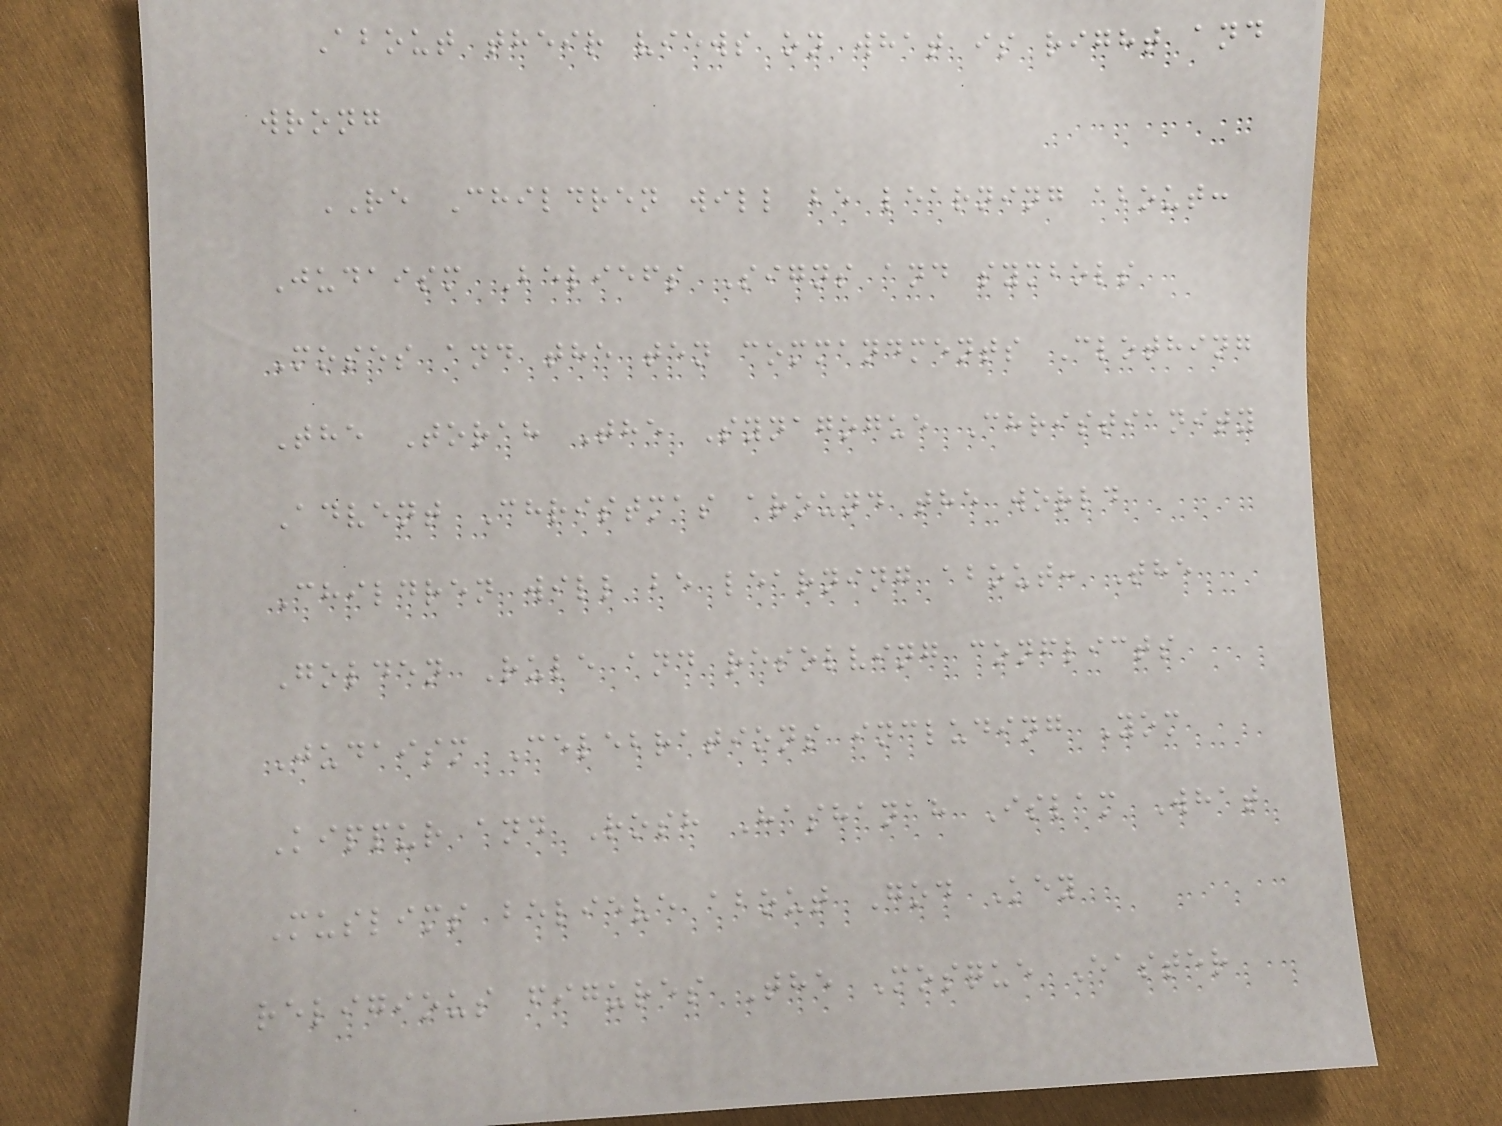About their views on what is right and
wrong
RE Children will be learning about:
Judaism Beliefs Signs and symbols
Moses and the ten commandments Clothing
The Torah The Synagogue Christianity
Advent Christmas around the world
Children will be learning about: The
Golden Rule and resolving conflicts
Judaism Celebrations including Yom
Kippur and Rosh Hashanah Islam What
Muslims believe about God Key
religious figures The Mosque Easter
